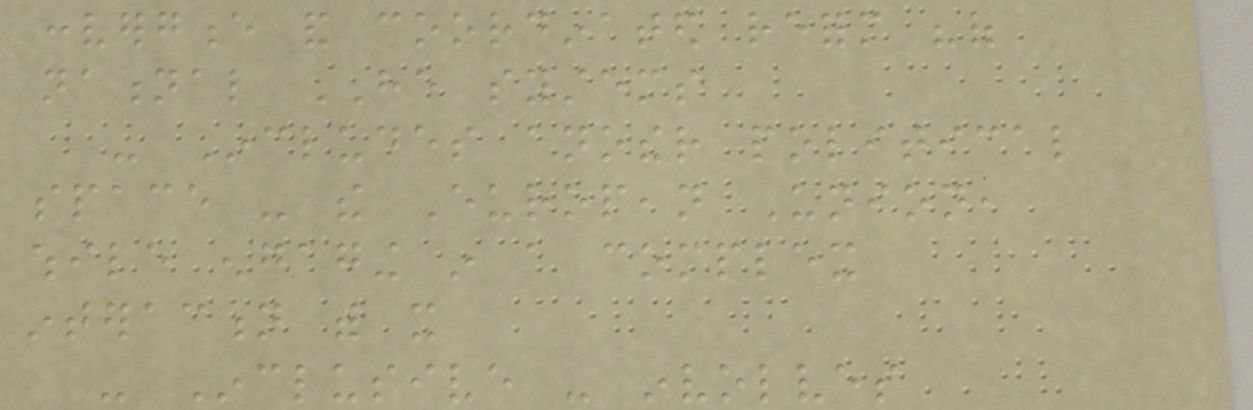convergence and coordinated reform "of
national HE systems
- Includes another political
space - the European Union,
while engaging in a complex
interaction with it
- Inclusive - involves
